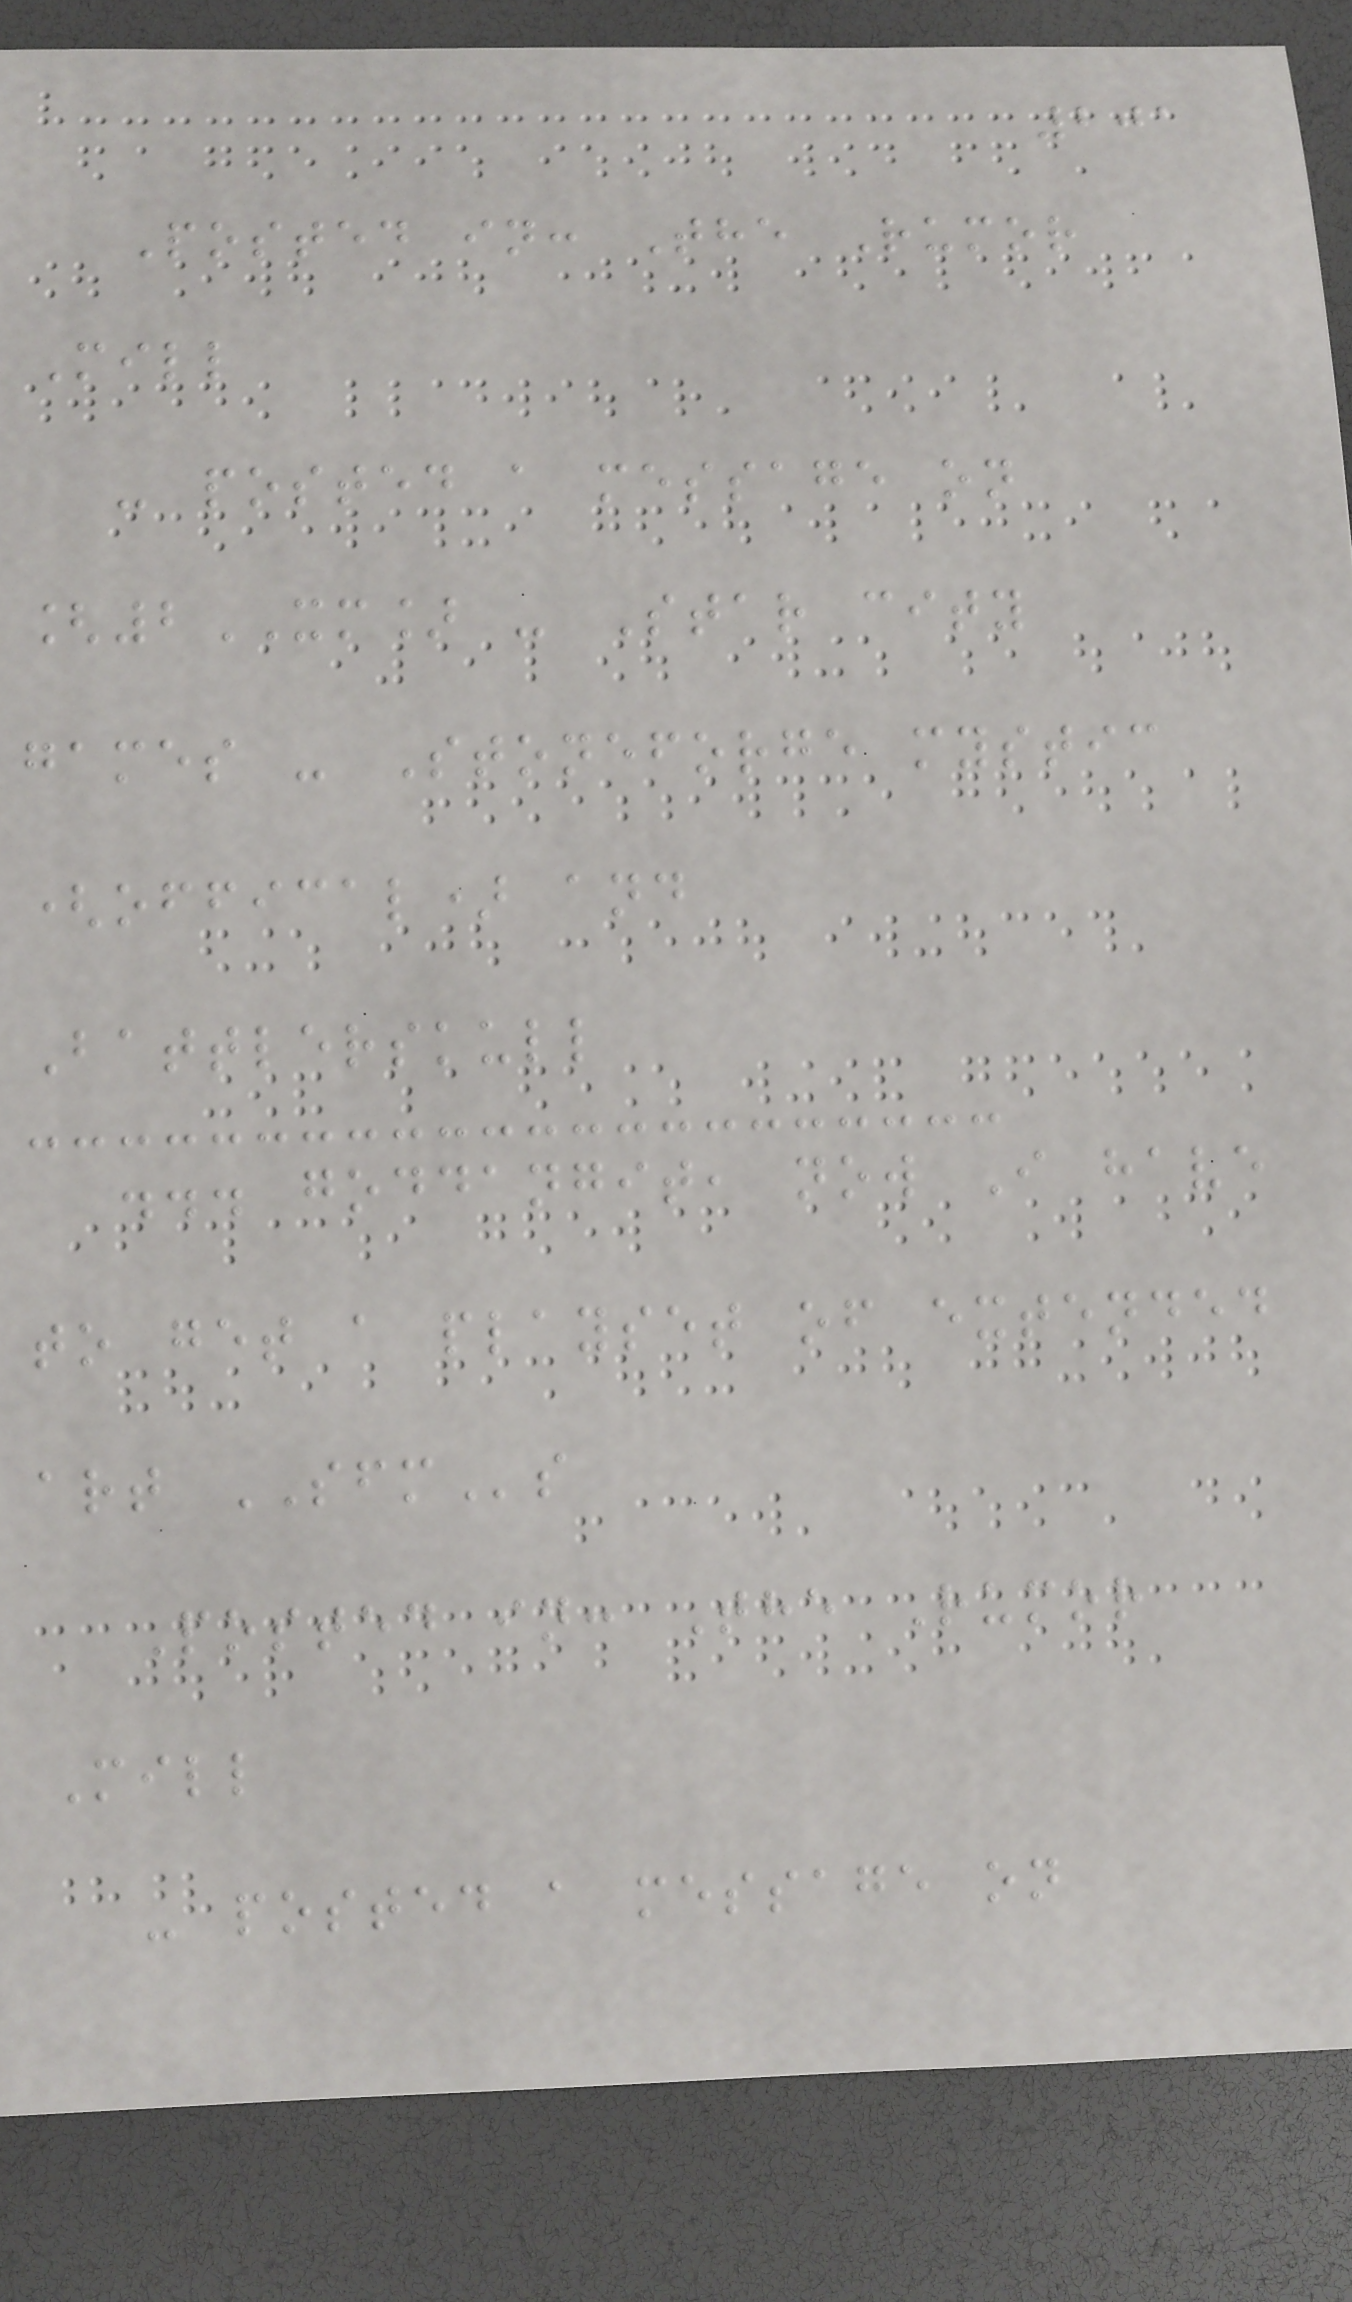201
Posted in: The Rumor
Mill
- posted a message on
[2XM] - Star city
games - Stoneforge mystic
(offical) and
Battlerskull
... goddangit, now I have
to get a playset of extended
art SFMs
Posted in: The Rumor
Mill
- posted a message on
